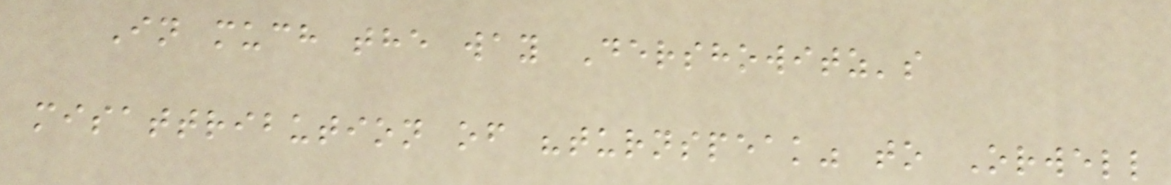In much the way Dershowitz's
misattribution of "turnspeak" to Orwell
